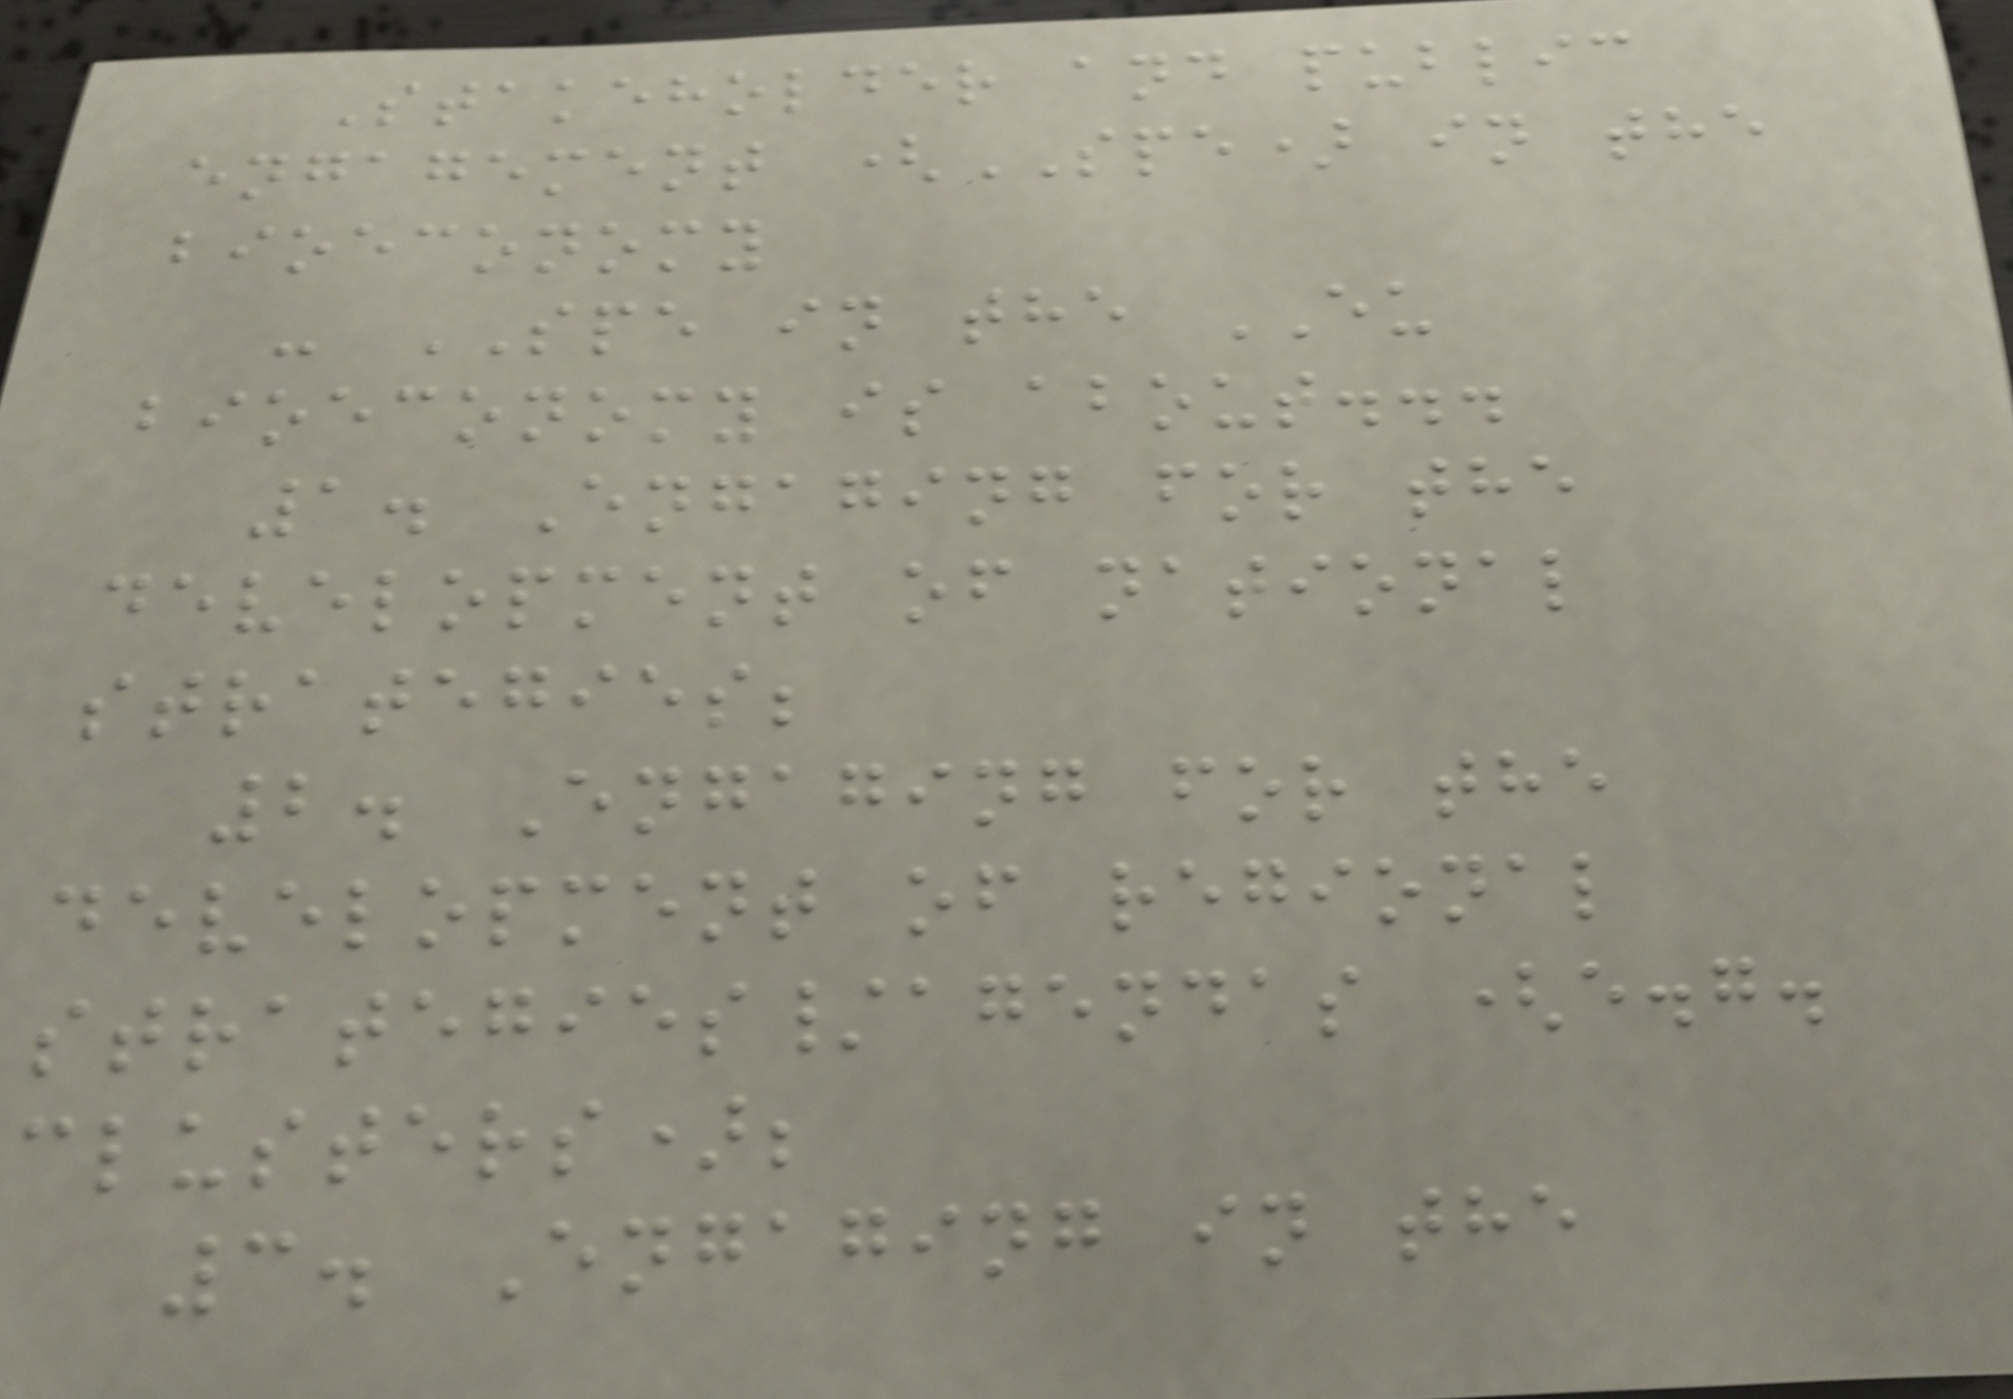Stakeholder and public
engagement (SPE) in the
bioeconomy
- SPE in the EU
bioeconomy is about...
1. Engaging for the
development of national
strategies;
2. Engaging for the
development of regional
strategies/agendas (e.g.
clusters);
3. Engaging in the
